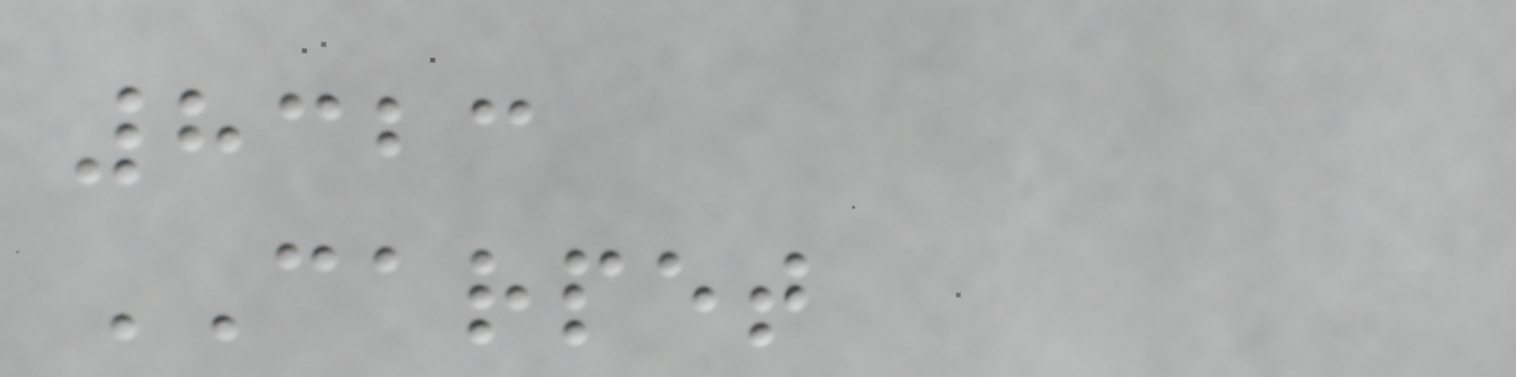8323
CARPET
